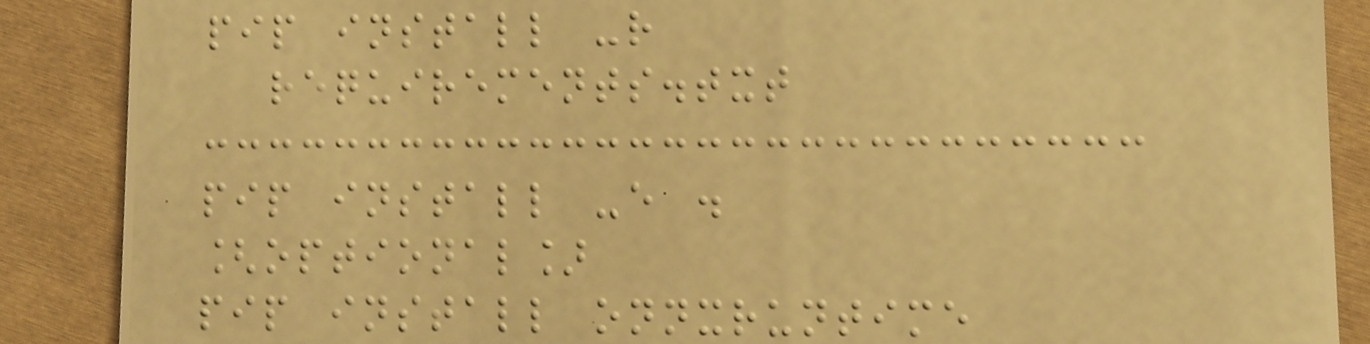pip install -r
requirements.txt
pip install -e .
[optional]
pip install onnxruntime
